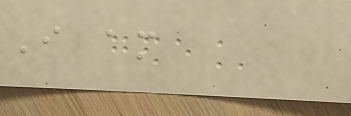I am
